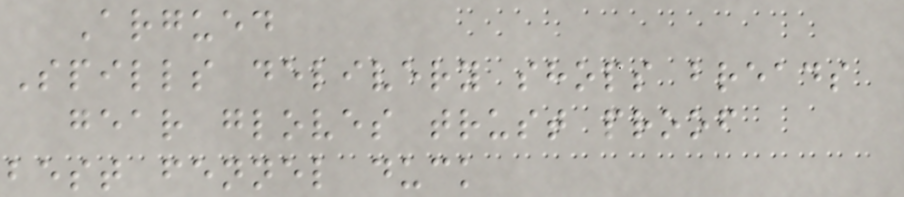Argued
Spills delivery shops breads
gear gloves trust proof
best fennel duck
